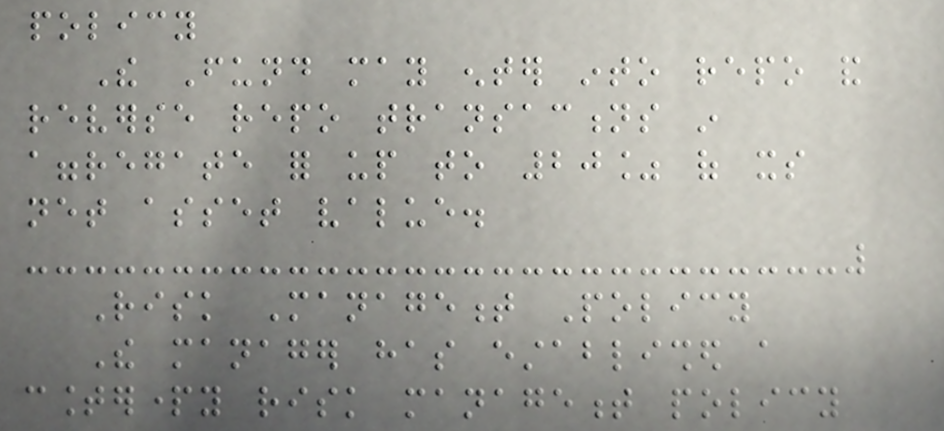policy
The Fund may enter into repo and
reverse repo transactions in
aggregate for up to 20% of its
net asset value.
Risk Management Policy
The manager has established a
counterparty risk management policy
